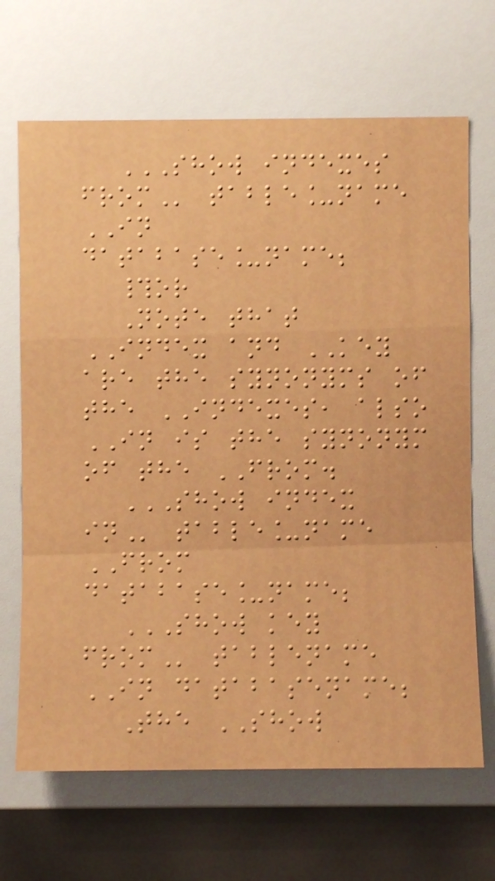SHOW INDEXES
FROM table_name
IN
database_name;
#or
Note that
INDEX and KEY
are the synonyms of
the INDEXES, also
IN is the synonym
of the FROM.
SHOW INDEX
IN table_name
FROM
database_name;
SHOW KEY
FROM tablename
IN databasename;
The SHOW
